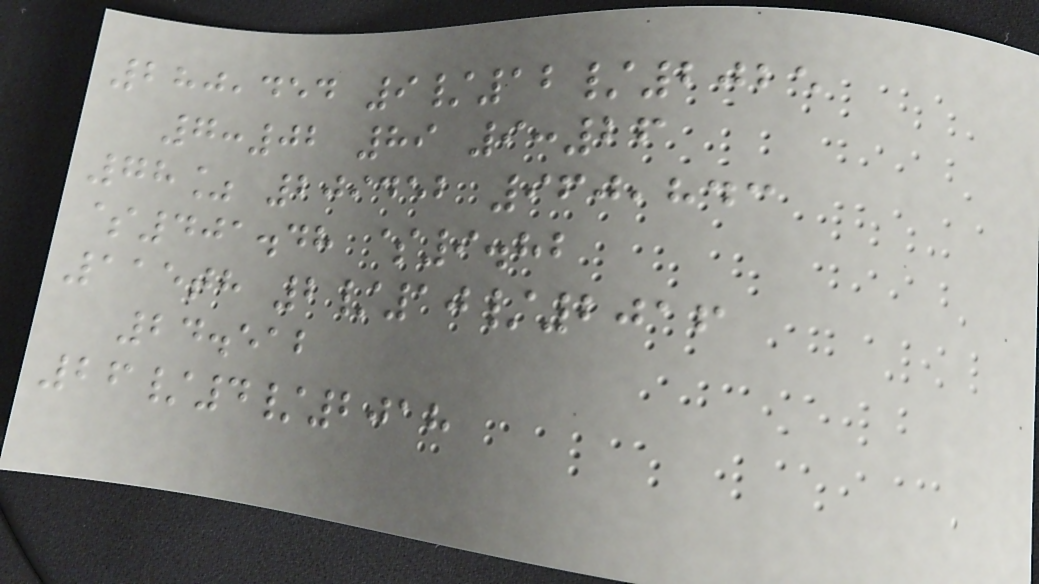280,454 9/12/2025
7:02 89 9:26
78% 209452 960,843
$401.48 $9.82
115th 2/10/2016
24.512
26/4/2018
